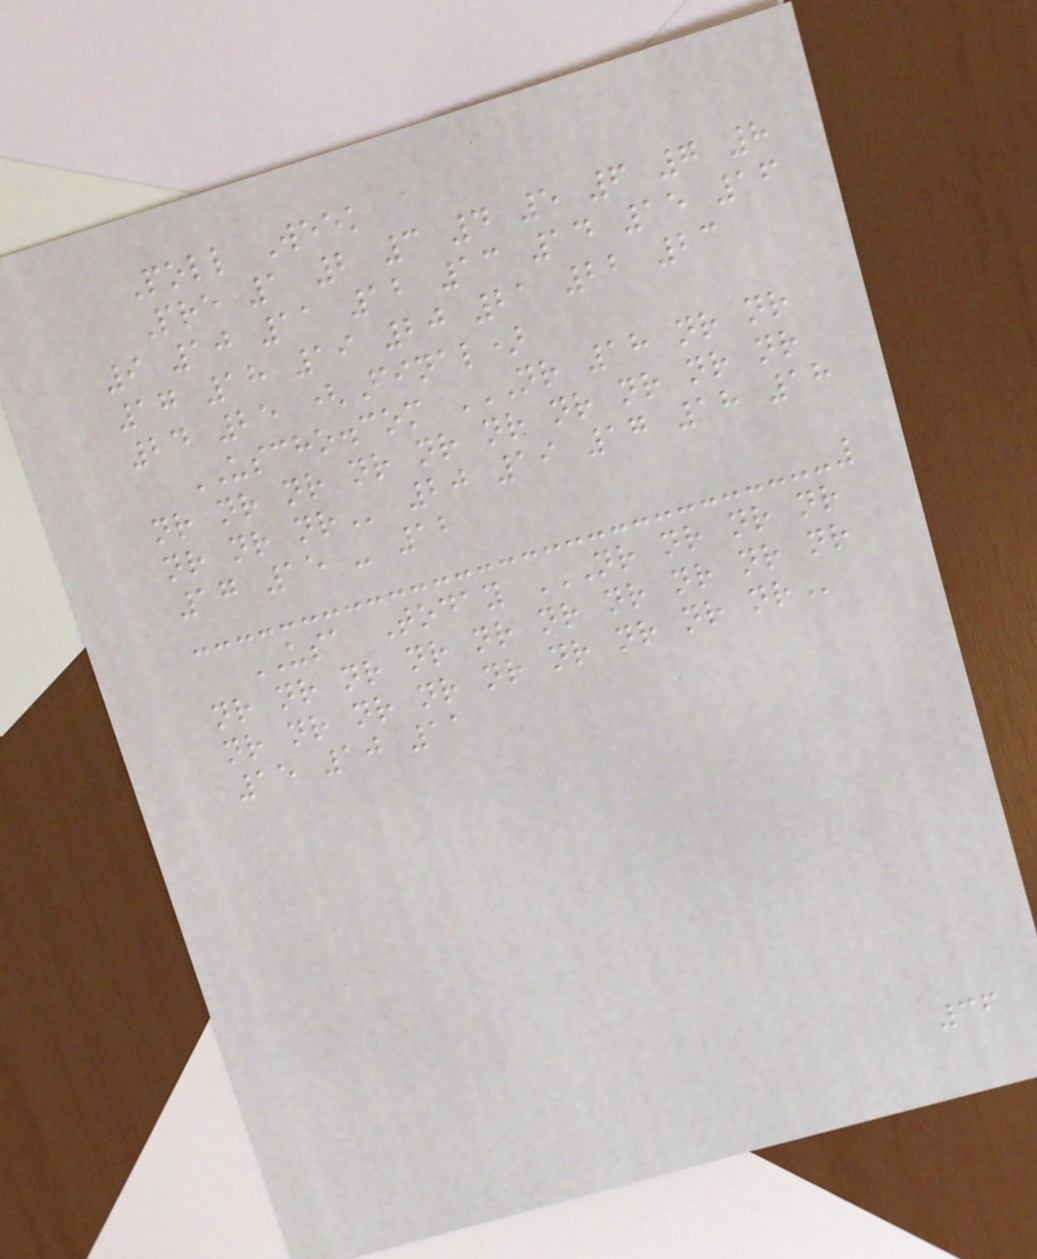Poll Week
Pre 1 2 3 4 5 6 7 8
9 10 11 12 13 14 15 16
17 18 19 20 21 22 23
24 25 (Final)
USCHO.com NR 18 NR NR
NR NR NR NR NR NR NR NR NR NR
NR NR NR 20 19 17 18 18
17 15 - 12
USA Today NR NR NR NR
NR NR NR NR NR NR NR NR NR NR
NR NR NR NR NR NR NR NR NR
15 10 11
36
